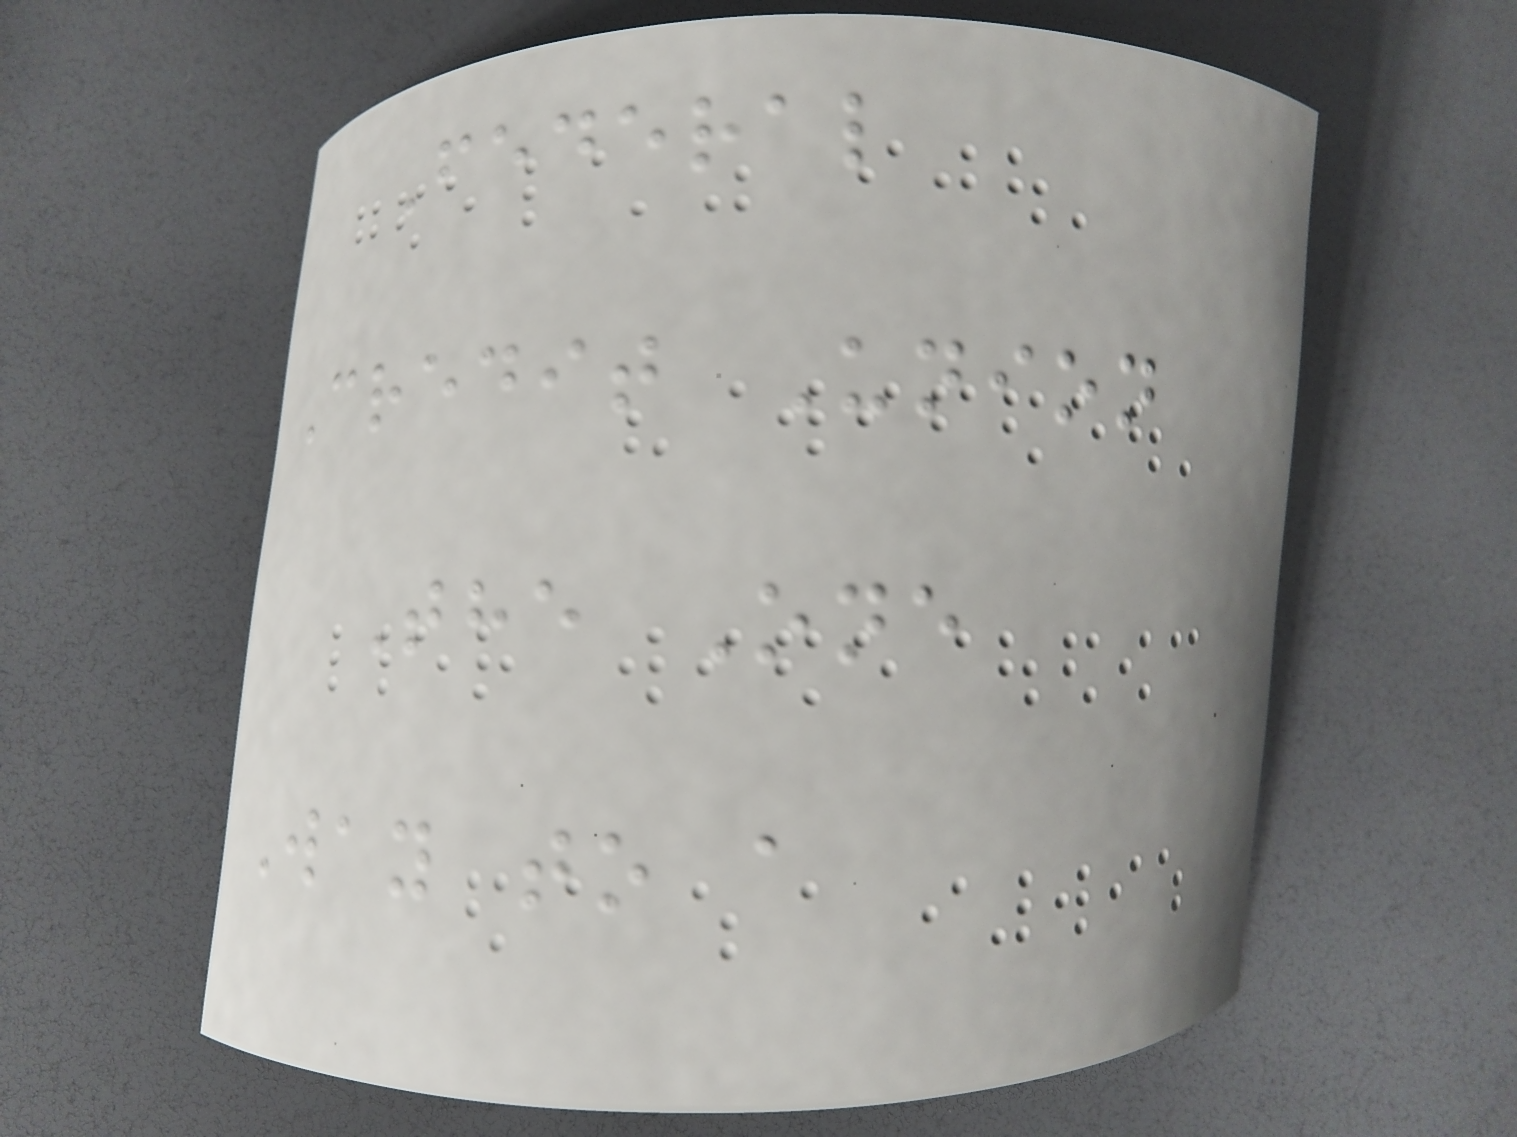Federal
Credit Union
The One
Way to a
